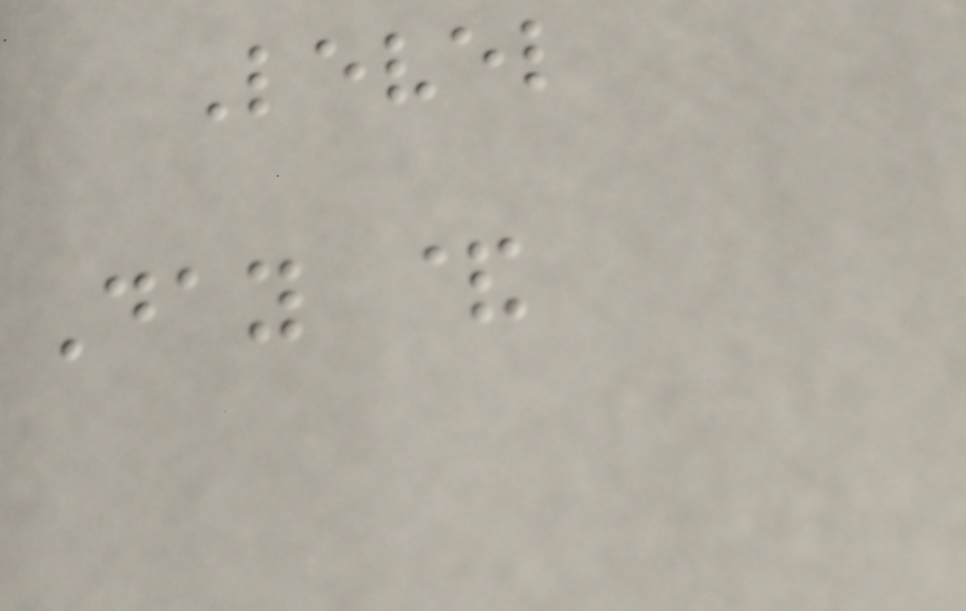Level
Day &
